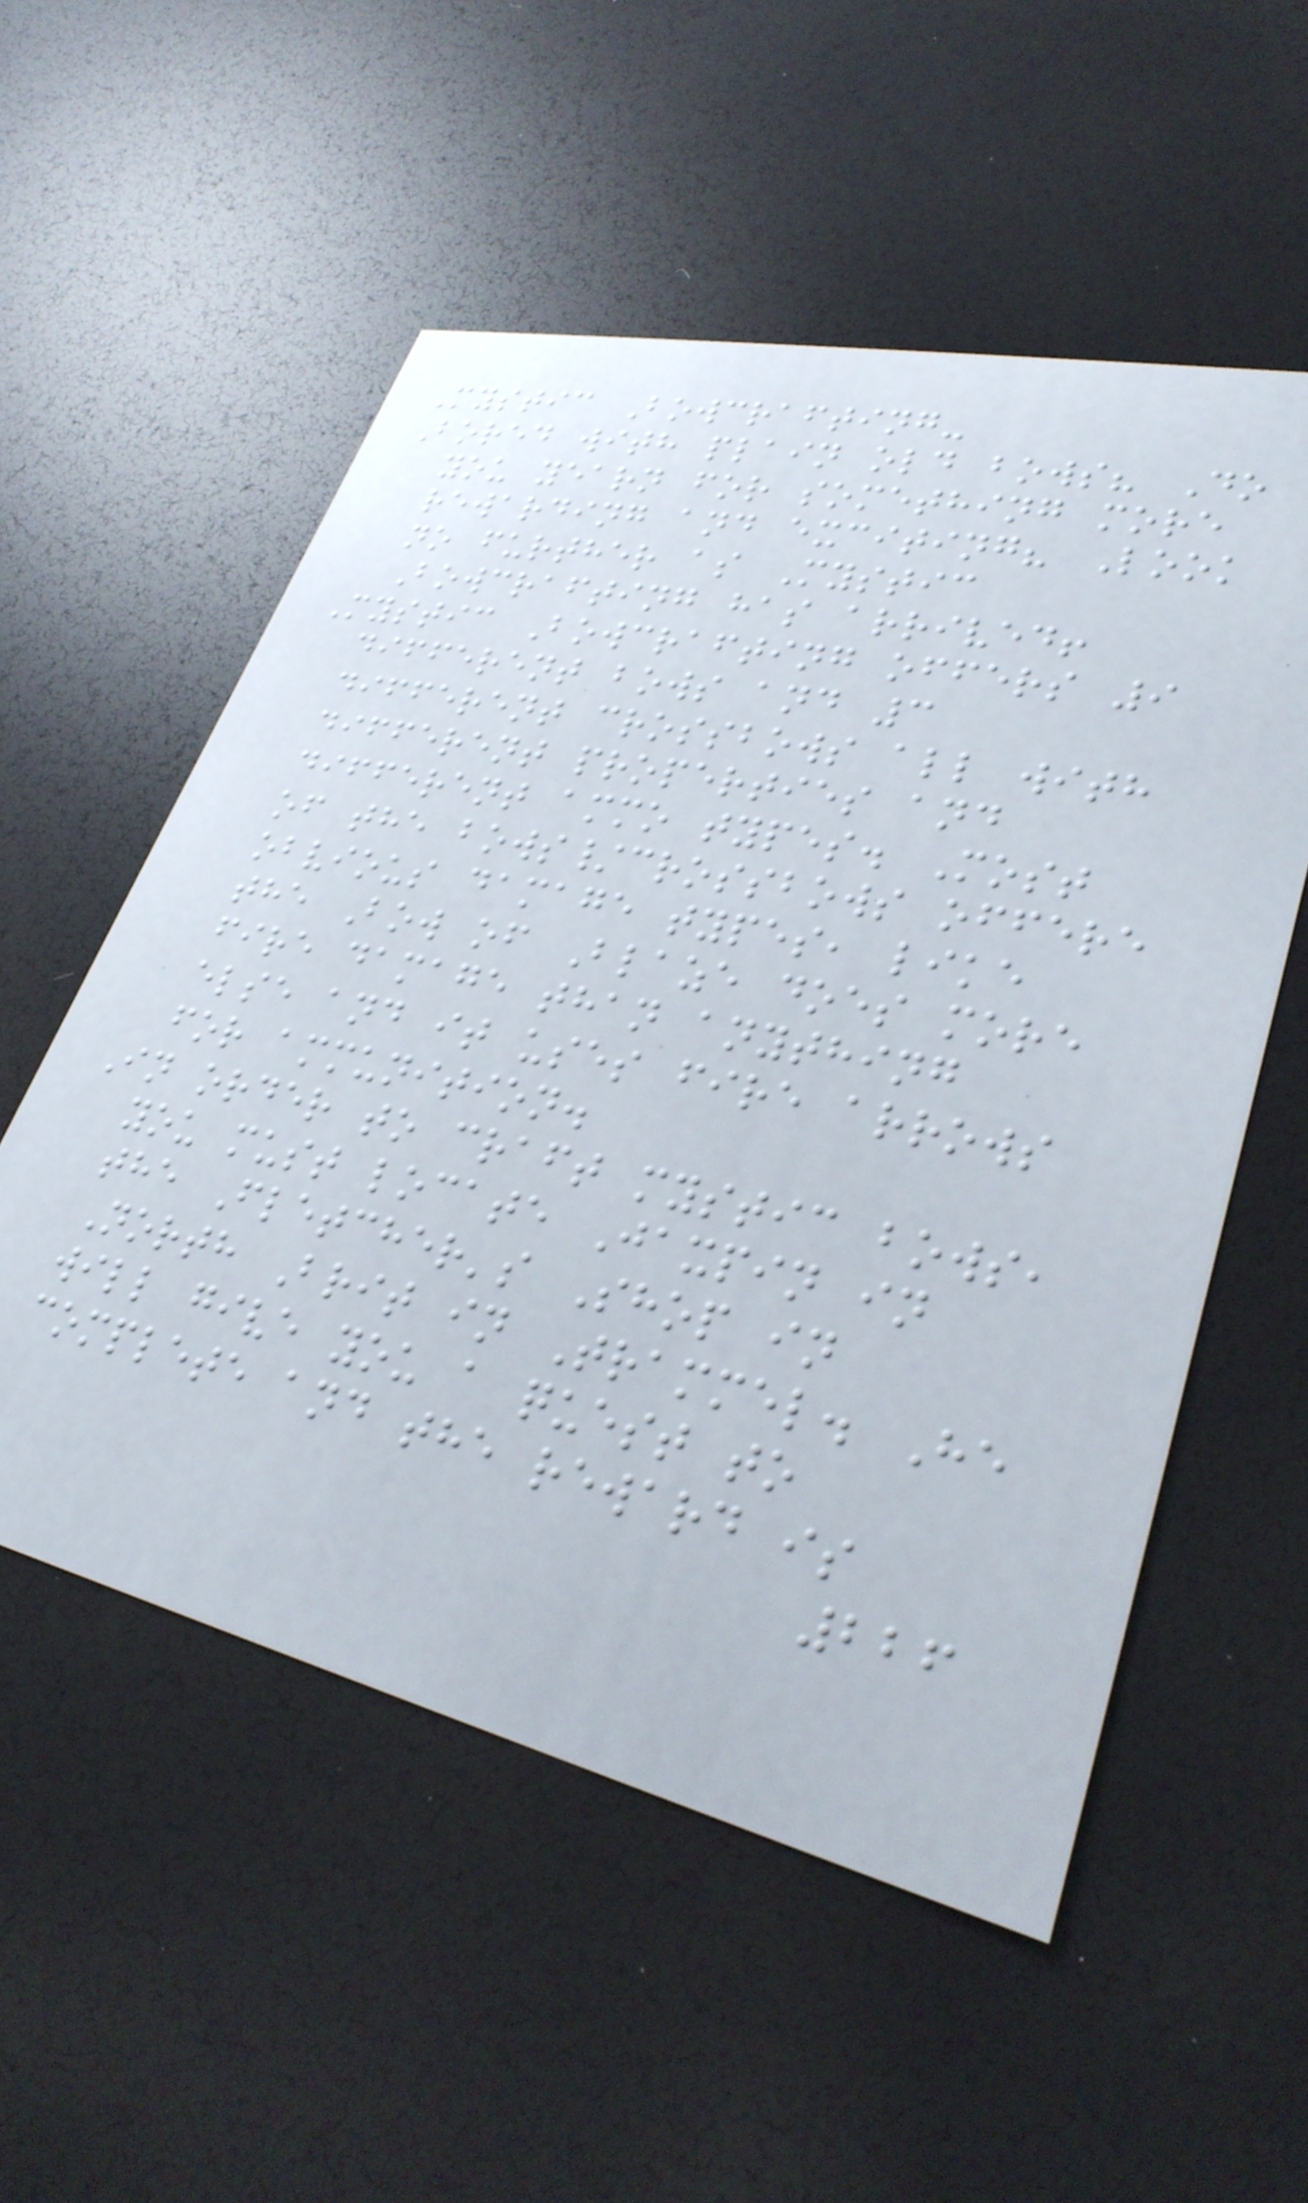Mystic Bowcrafting-
Bored with plain old bows? Do
you yearn for something more
rewarding and exciting? Look
no further as Mystic
Bowcrafting has arrived!
Mystic Bowcrafting offers 9
different bows and 3
different crossbows all with
different properties and
different ammo types. Most
of the bows/crossbows offere
obvious damage types, like
the Bow of Blaze does more
fire damage than anything
else and it uses fire arrows
for ammunition.
In order to craft mystic bows,
you must locate Jaxpin in
the Fletcher's Shop in
North Brit in Trammel. He
will give you a quest to
complete and the reward is
226
